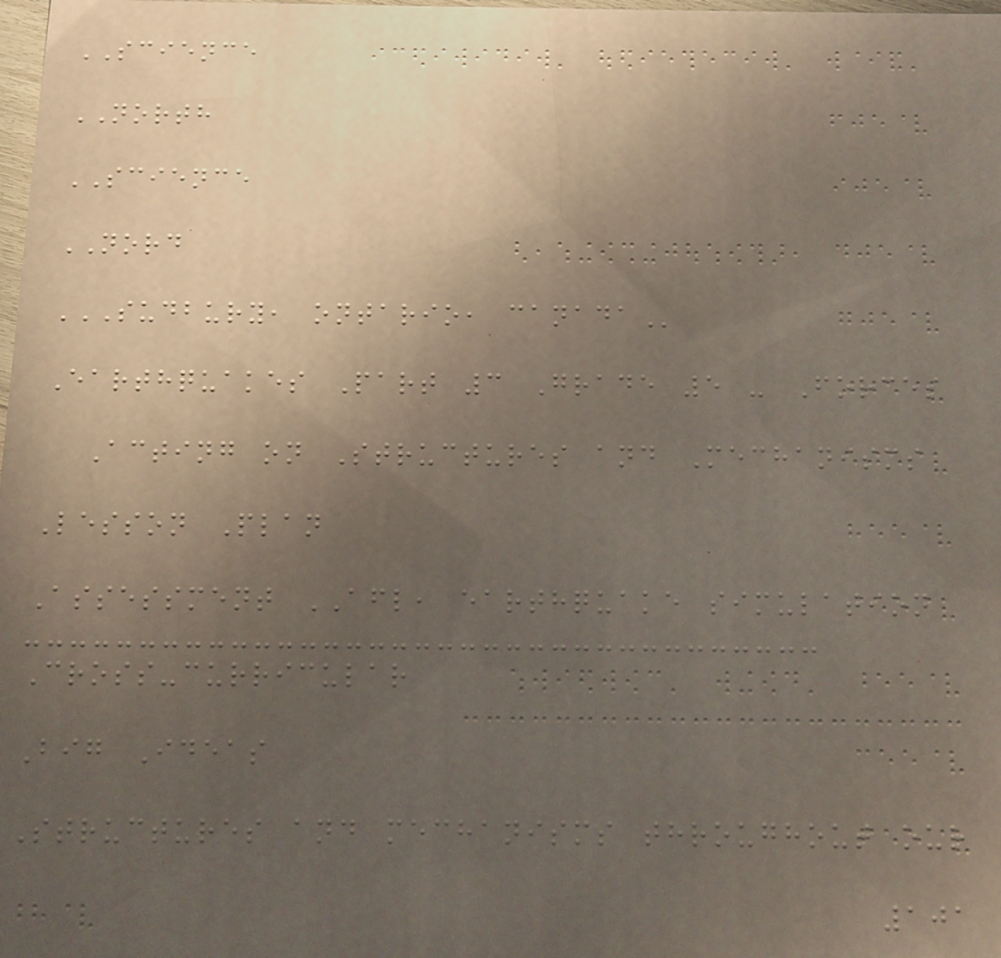SCIENCE
NORTH
SCIENCE
NORD
SUDBURY, ONTARIO, CANADA
Earthquakes Part 3 Grade 5 - Forces
Acting on Structures and Mechanisms
Lesson Plan
Assessment AFL, earthquake simulation
Cross-curricular
Big Ideas
Structures and mechanisms throughout our
101
